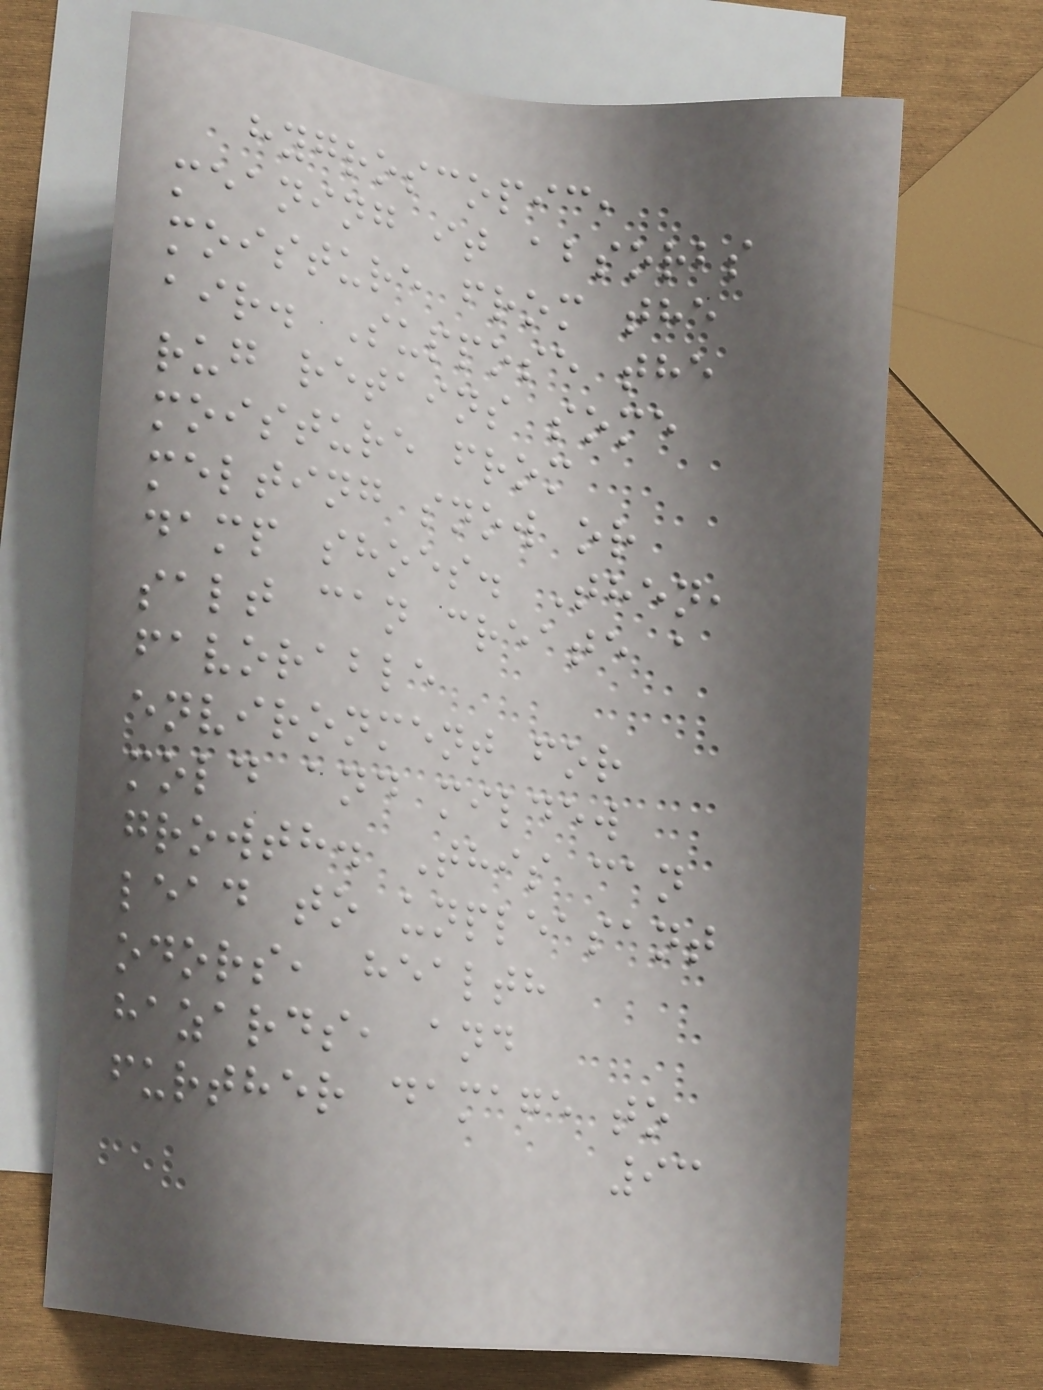hygroscopic,
meaning it absorbs
moisture from the
air. Suppose the
rug retains some
moisture from
melting snow or
damp shoes. Then,
salt can create a
favorable
environment for
mold and mildew
growth. This can
lead to unpleasant
odors, health
hazards, and
further damage to
93
